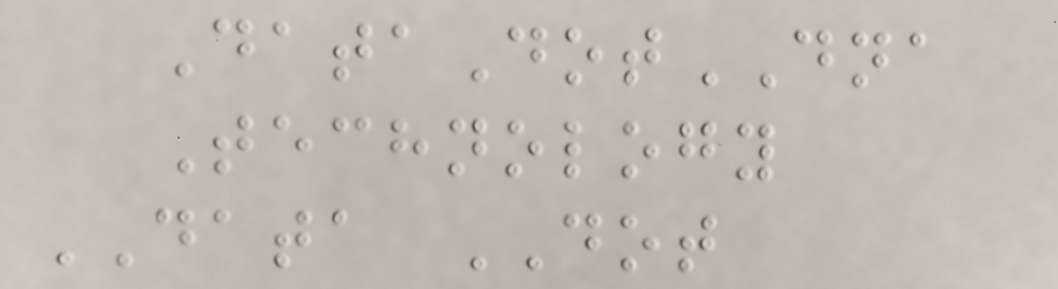DataDotDNA
Technology
DATA DOT
